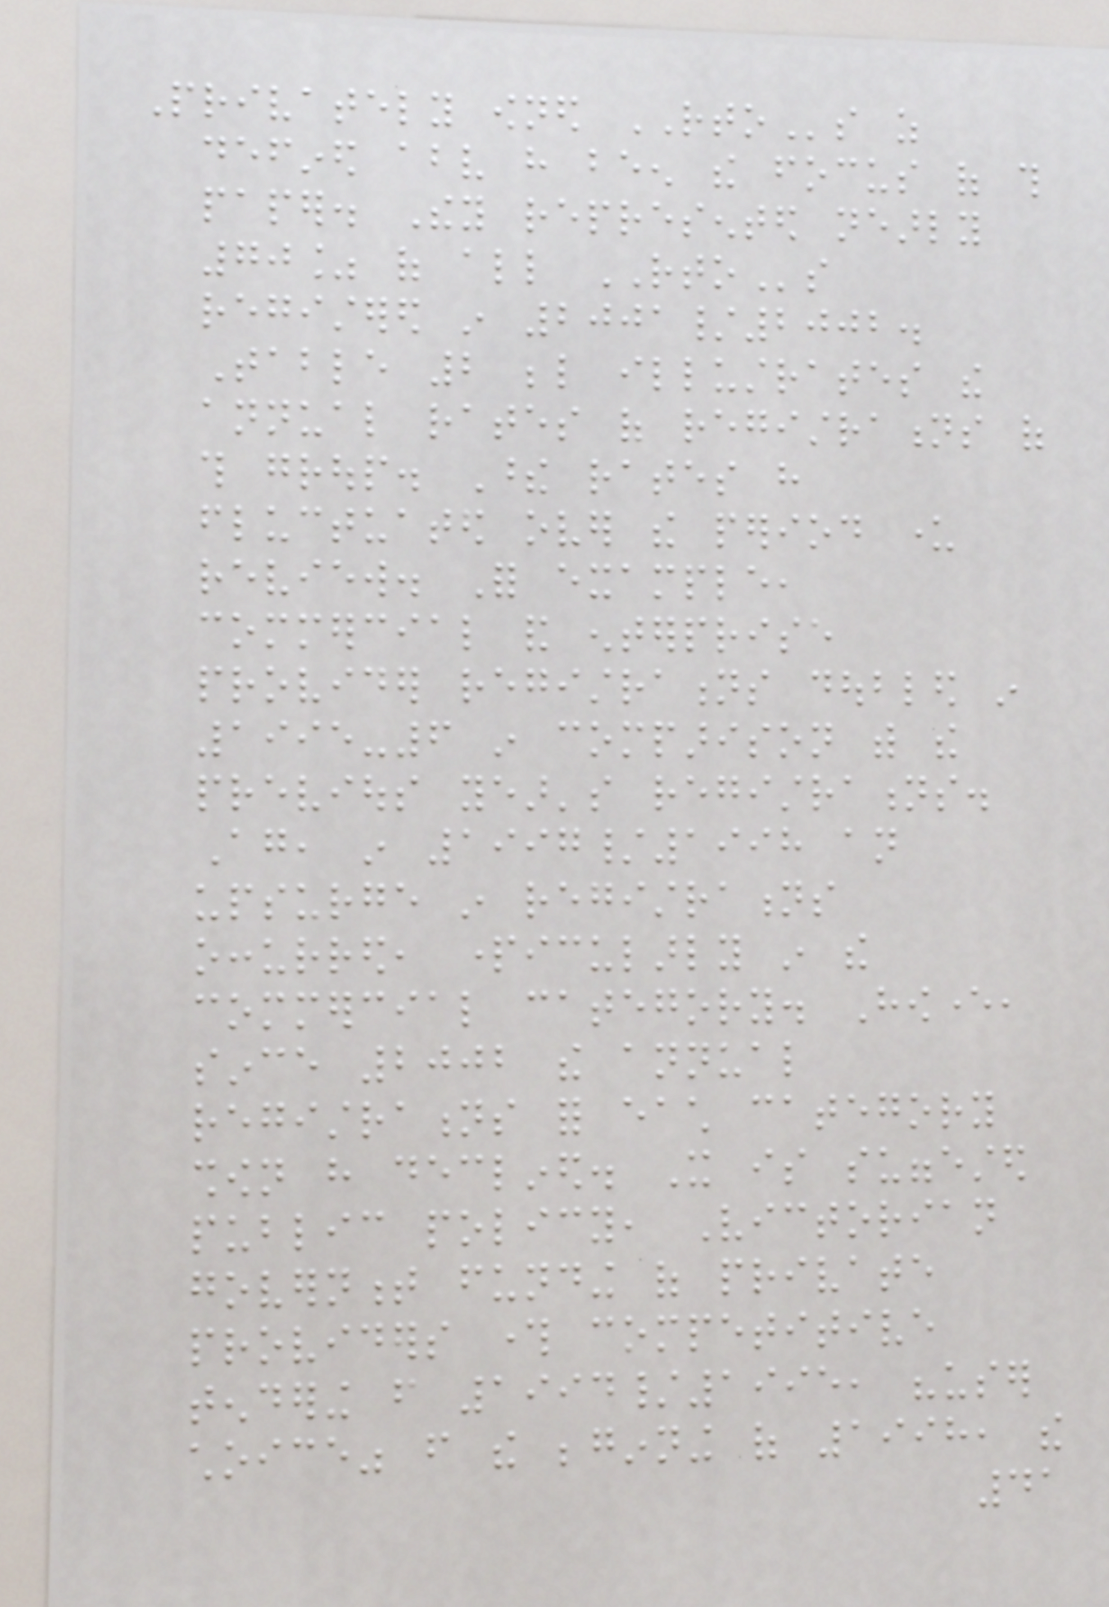Privately owned RTOs as
defined above have been the focus of this
paper. They represented nearly
70% of all RTOs
registered in 2001/2002.
Table 2 below illustrates the
annual rates of registrations of
this group. These rates have
fluctuated over the period under
review. For example,
commercial and enterprise
provider registrations doubled in
1995-6 in comparison with the
previous year's registrations.
Again, in 1997/1998 an
upsurge in registrations
occurred, particularly in the
commercial category. However,
since 2002 the annual
registrations for each category
shown have declined. It is suggested
public policy, Victorian
government funding of private
providers through competitive
tendering from 1994/1995, "user
choice" from the beginning of 1998, the
41
